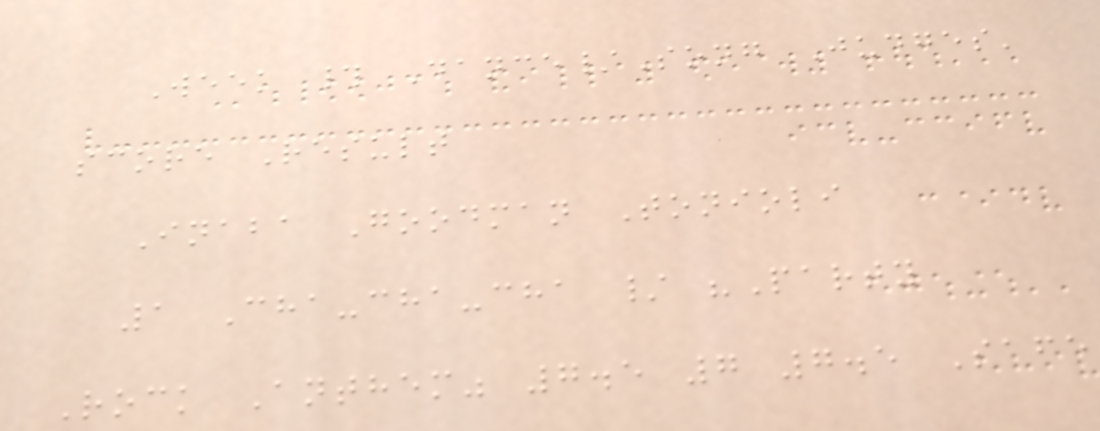Week # Dance/Song Judges'
score Result
Inaba Goodman Tonioli
1 Cha-cha-cha / "Party
Rock Anthem" 7.5 7 7.5 Safe
